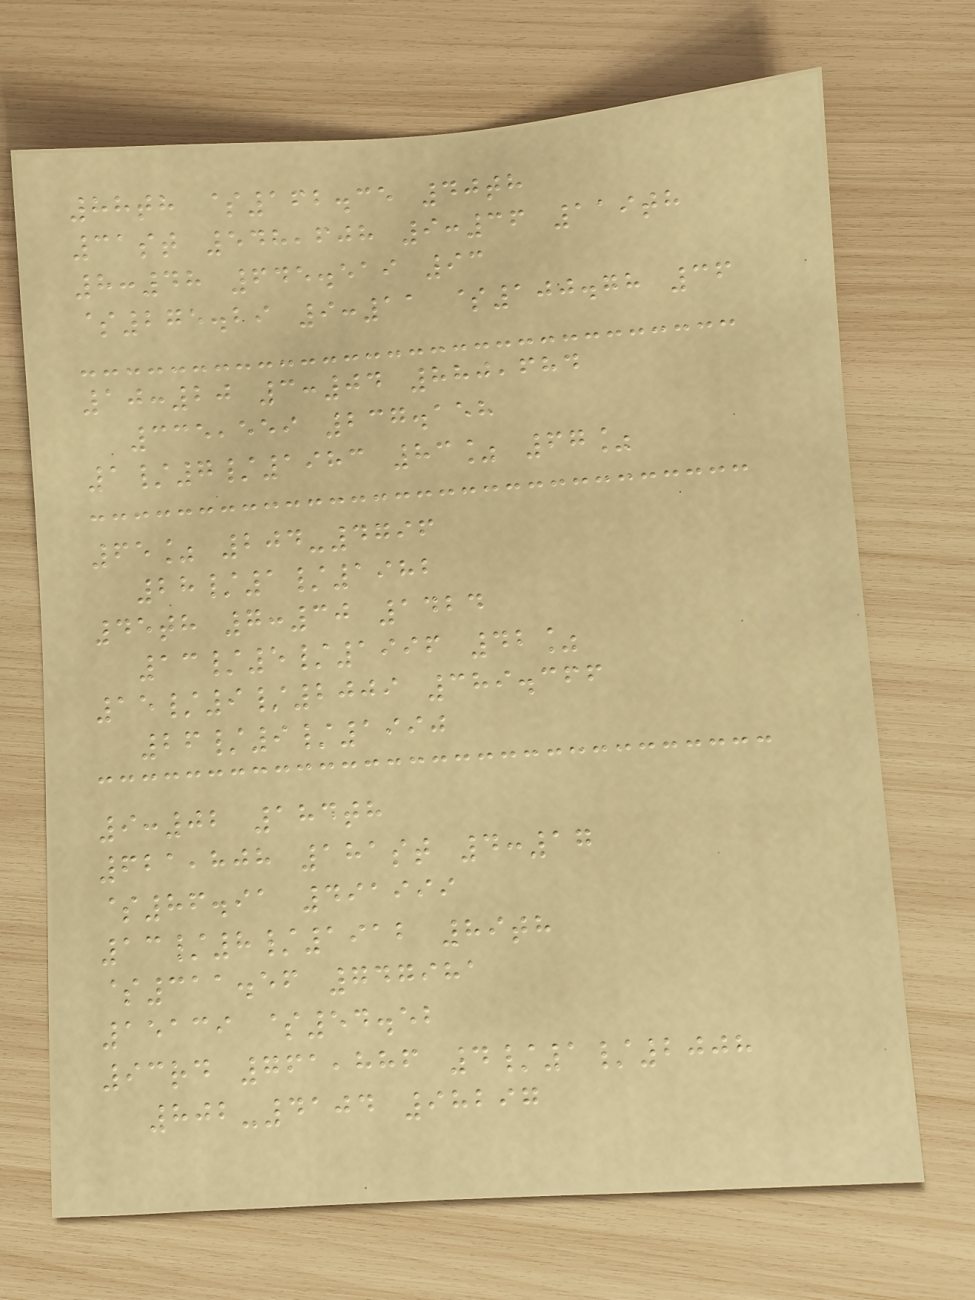88th $162.35 40th
31st 548,608 9:36 119th
8:48 645.519 93
$275.29 9:11 $100.78 36
10:20 3:04 880,684
335,559 237.158
1/7/1983 83% 67%
65% 204-4796
28/1/1982
45th 7:30 1424
13/5/1996 42%
15/9/2009 389.366
26/9/1990
9:02 184th
621,808 181st 4:17
$86.91 491999
13/8/1912 89th
$311.56 747981
15139 $54.52
93rd 761,886 4/1/2008
802-4104 98297
